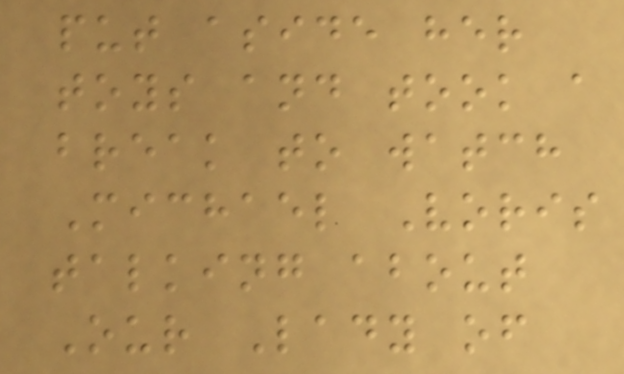put aside her
toys and took a
break to watch
Michael Voris
talking about
Our Lady of
